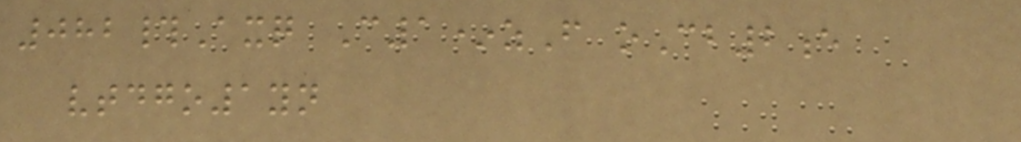082#Axq C1*zF oCb2e
vtdgo1yn
